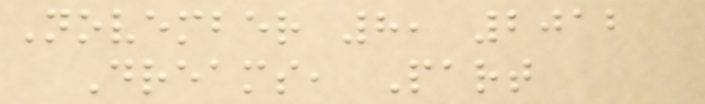November 8, 2012
Dreams, Part
